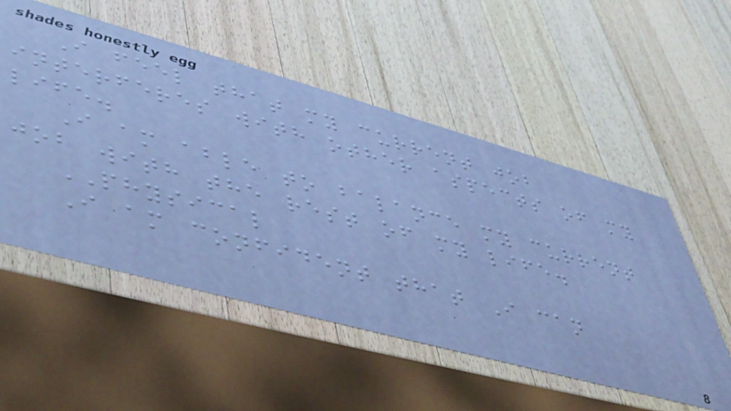I feel that my current job
interferes with other aspects of my
life.
I am able to balance my current
job with the rest of my life.
PHYSICAL
I am confident that I can
